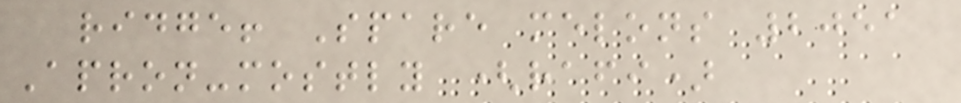ridge! Spare melons 2051
Apron-mostly (rafi)
